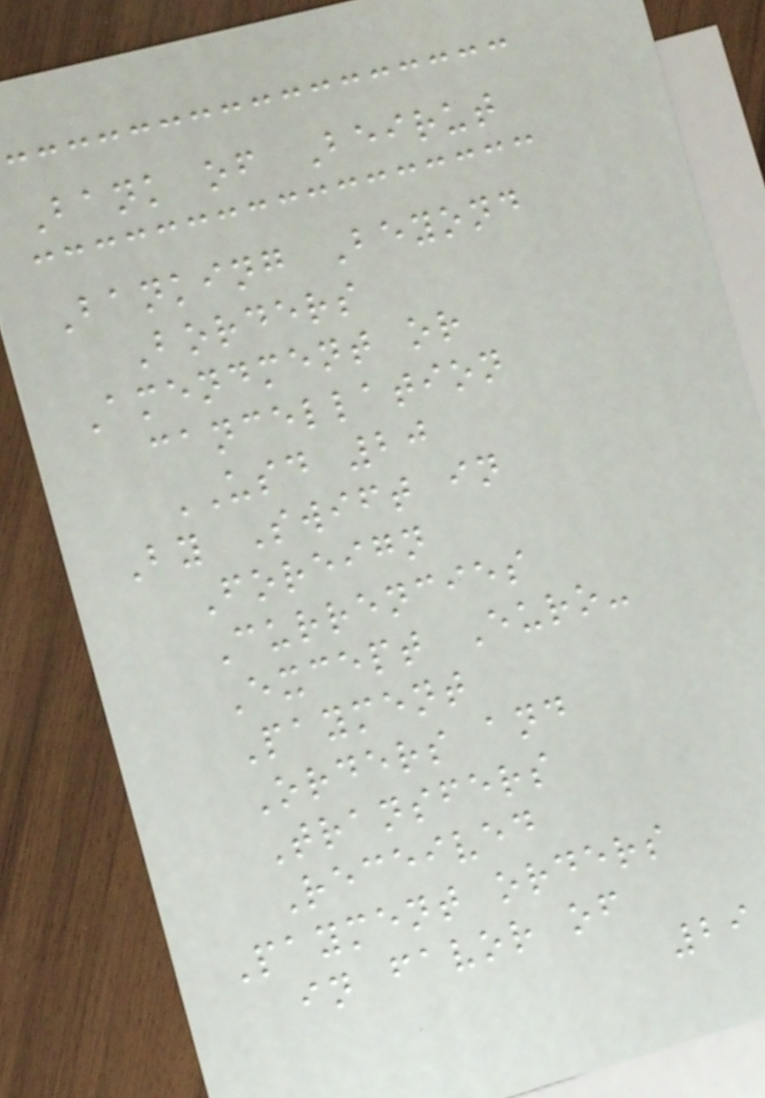Bank of Beirut
Banking Beyond
Borders
Amendment or
cancellation
USD 20
By Swift in
Foreign
Currencies
Except Euro-
Payment
Orders and
Transfers
Received
Payment orders
in favor of
29
